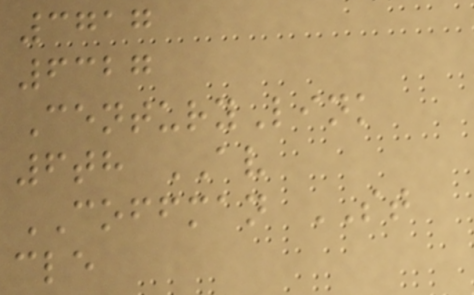3717
6327
CenturyLink
6th AV
COFFMAN ST
cle
